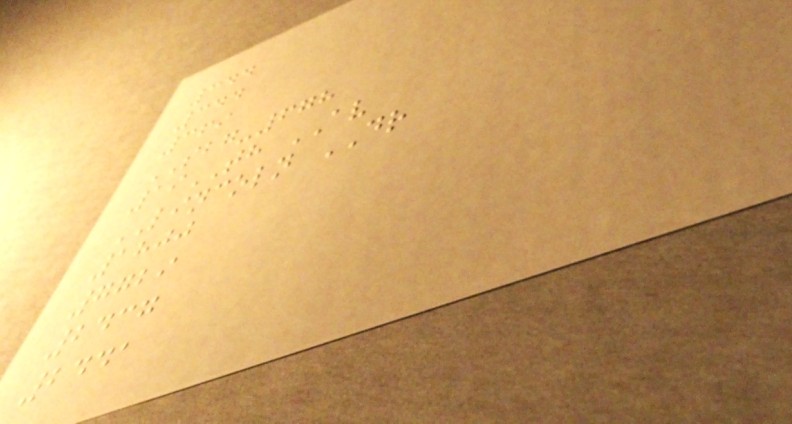344
344
369
SBG-678
19TH AV
LINCOLN DR
1800
7729
2437
2441
